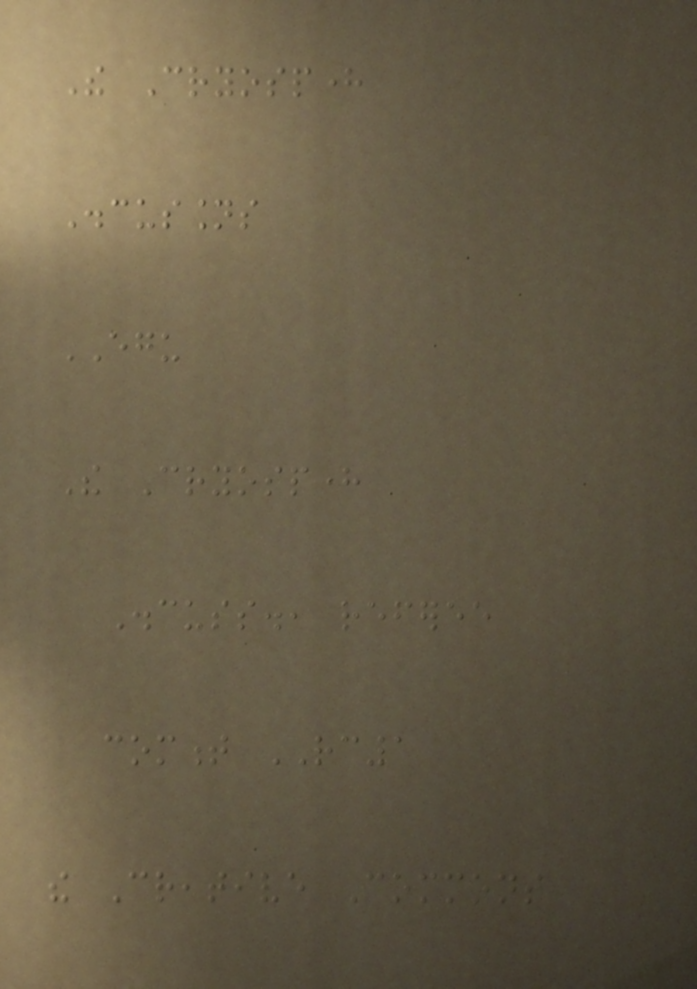The Cryosphere
Discussions
EGU
The Cryosphere
Discuss., referee
comment RC1
the Creative Commons
